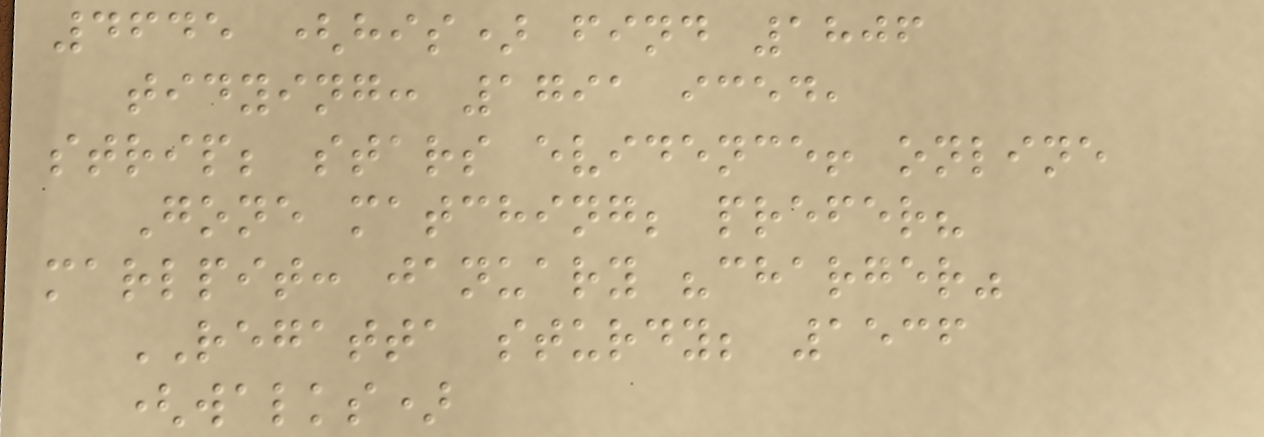4645 (his) find 1806
tidying: 1791 iced,
strip; stars evidence! online
Gone matching; prefer?
marlpit: january "charger"
REGATTA sturdy; 1536
(walks)
